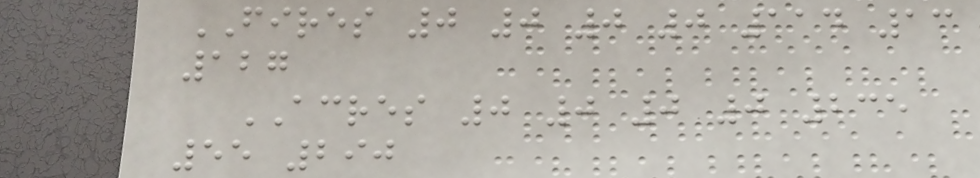FIRES 0 0 0 0 114 13
127
ACRES 0 0 0 0 235
55 290
